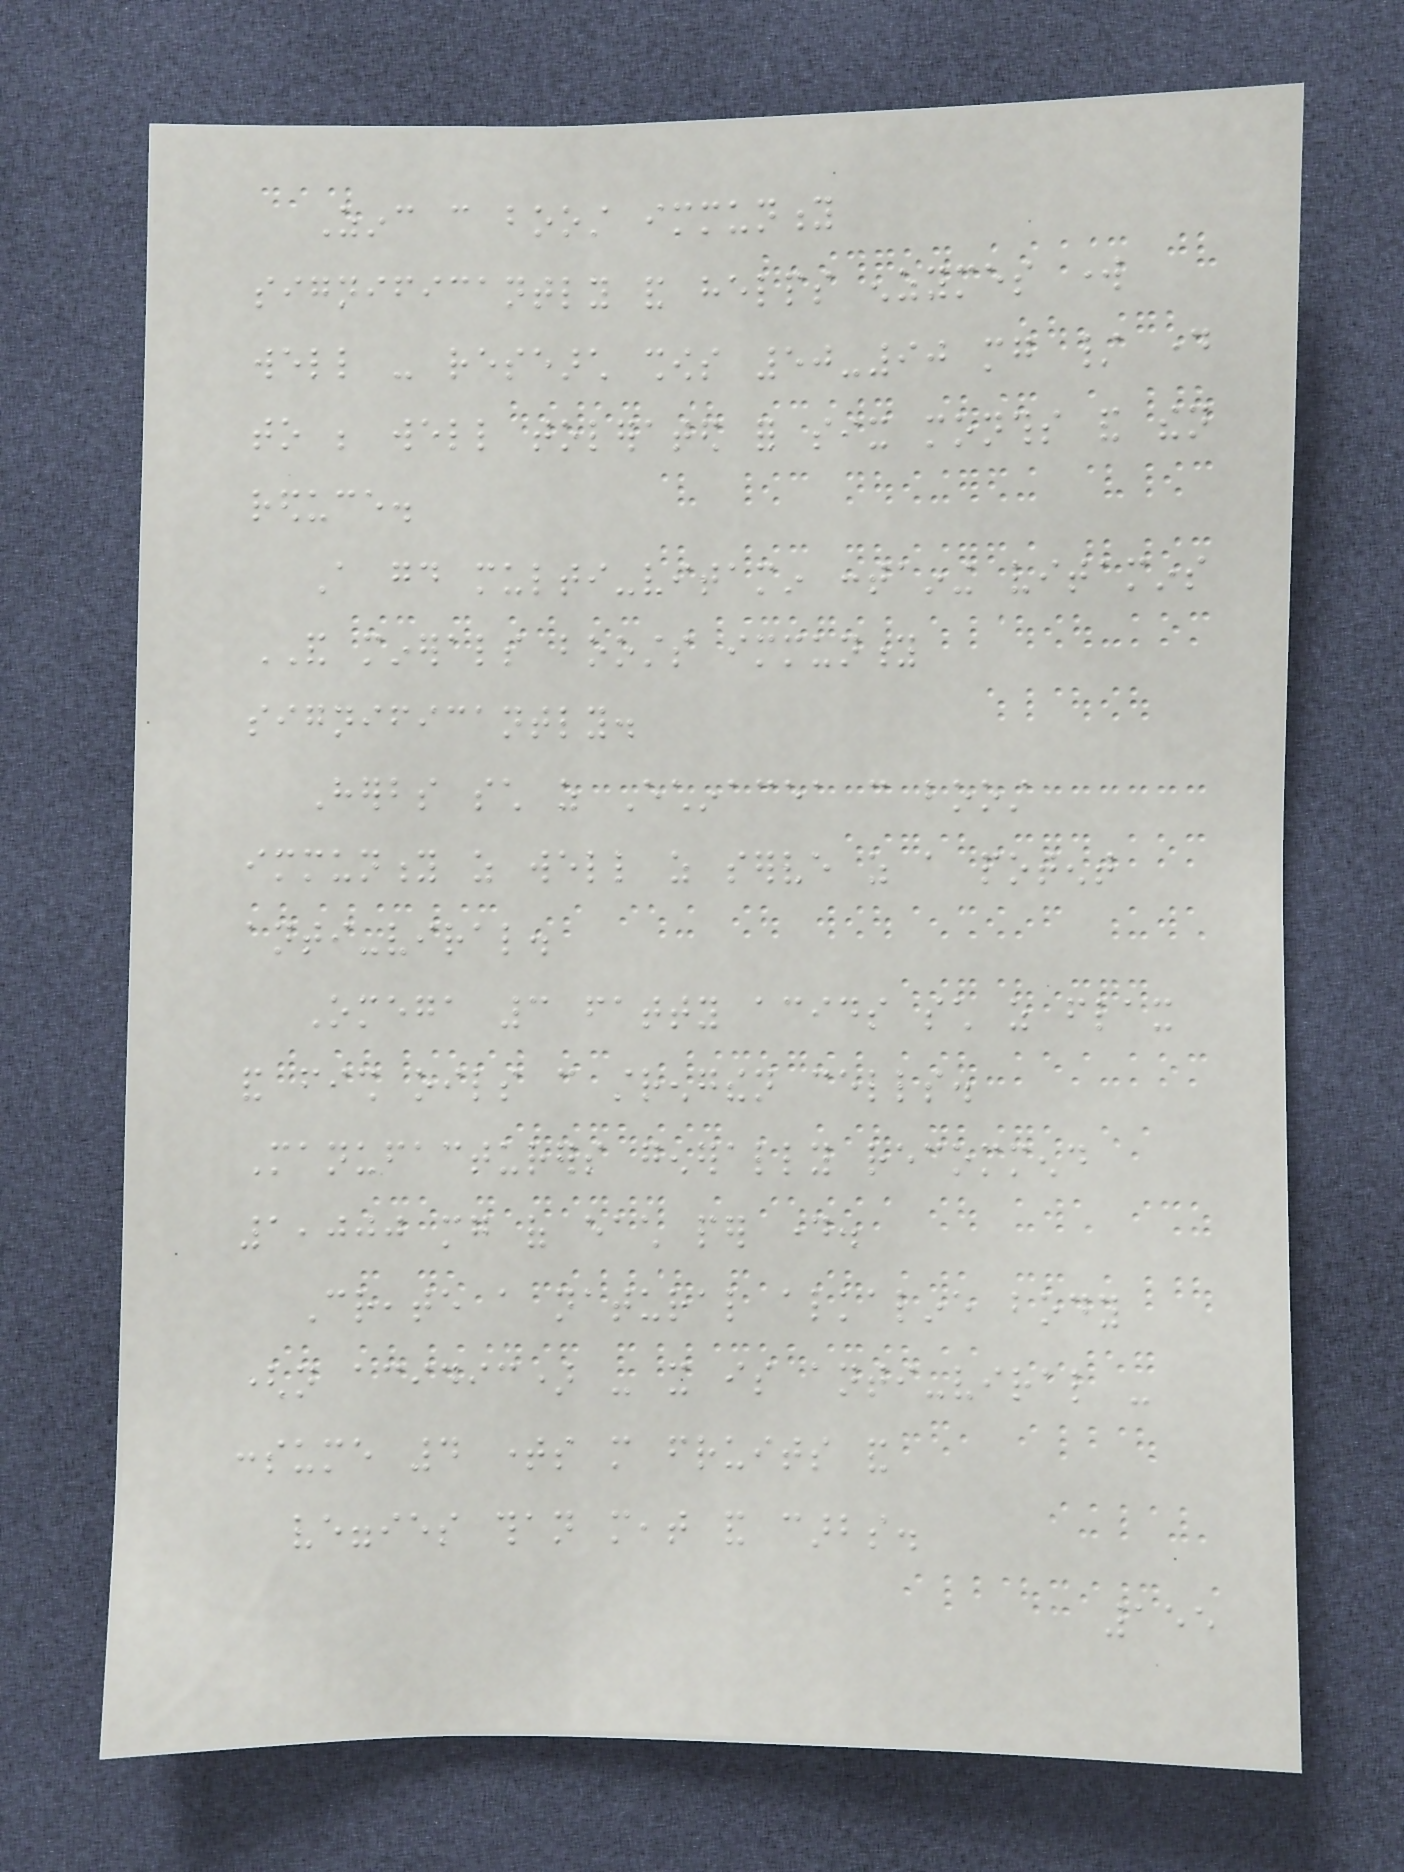Zinc can boost immunity
significantly and helps enzymes work
well - research shows 50-90 mg / day
to be well tolerated for six months and then
reduce.
A good multi-vitamin containing vitamins
AND minerals boosts immunity
significantly.
Herbs such as Echinacea can boost
immunity as well as serve as a potent
anti-viral.
Omega 3 fatty acids such as flax
and fish oils can strengthen cells.
Manufacturers generally recommend
1,000 mg of each per day.
Create a natural alkaline body
(not acidic) - it is anti-viral -
consume 4 times more fruits and
veggies than meat and carbs.
155
